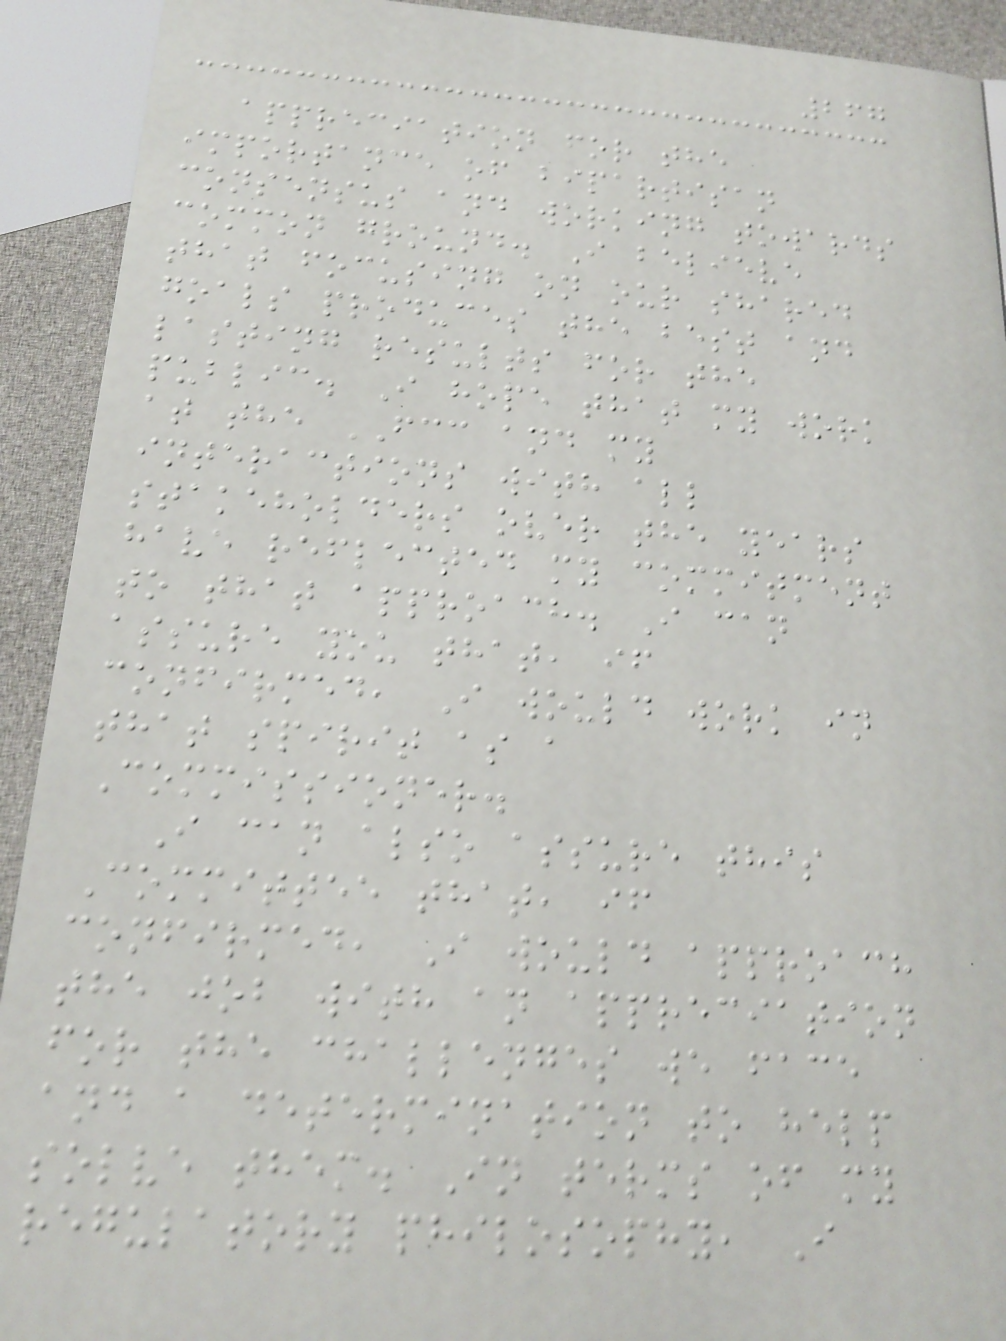267
appreciation for the
importance of bipartisan
consensus and working towards
common ground. I believe
that focusing on our shared
goals produces the best and
lasting results for the
public. I hope that my work
at the FCC and my
interactions with all
stakeholders over the years
have reflected my commitment
to that approach. I can
assure you that, if
confirmed, I would work in
that spirit as a
Commissioner.
I can also assure this
Committee that, if
confirmed, I would approach
the job with an appreciation
for the challenges we face
and a determination to help
solve them. In terms of my
regulatory philosophy, I
